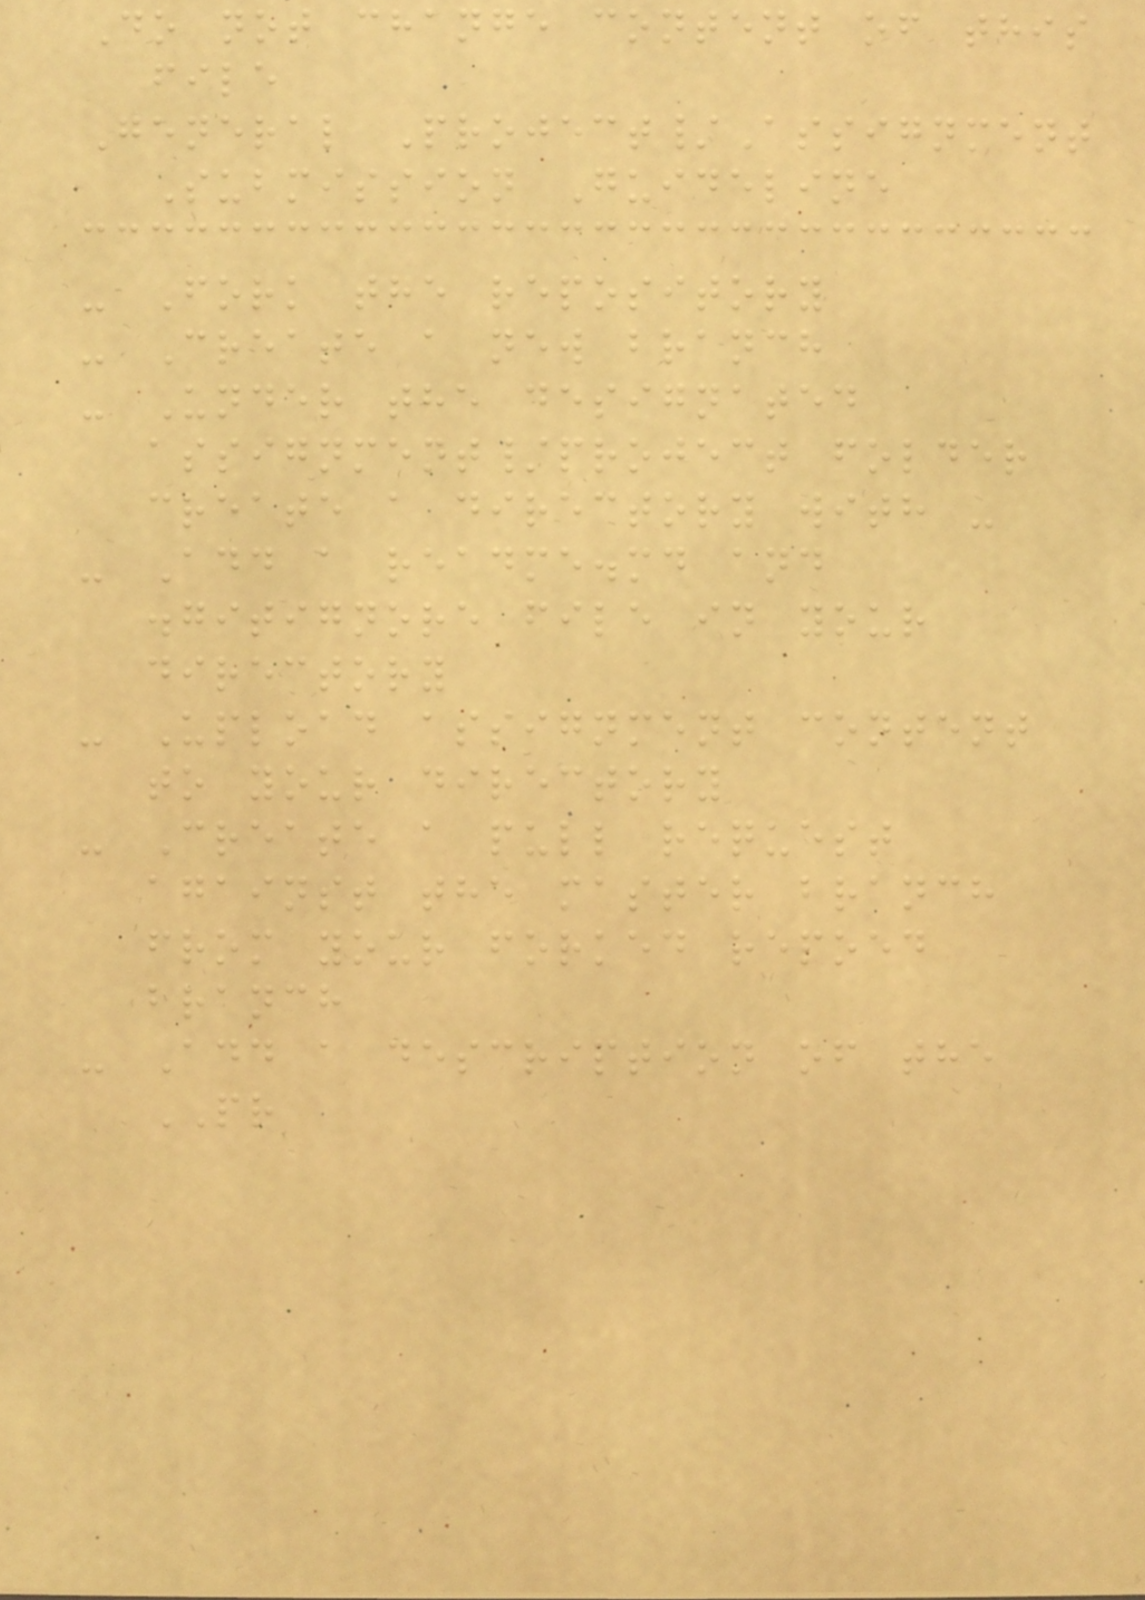Do not change content of this
file
General Project/Assignment
Submission Guideline
- Fork the repository
- Create a new branch
- Under the designated
assignment/project folder
create a directory with -
- Add a readme.md and
.gitignore file in your
directory
- Upload assignment content
to your directory
- Create a pull request
against the master branch
from your forked repoed
branch
- Add a description of the
PR
